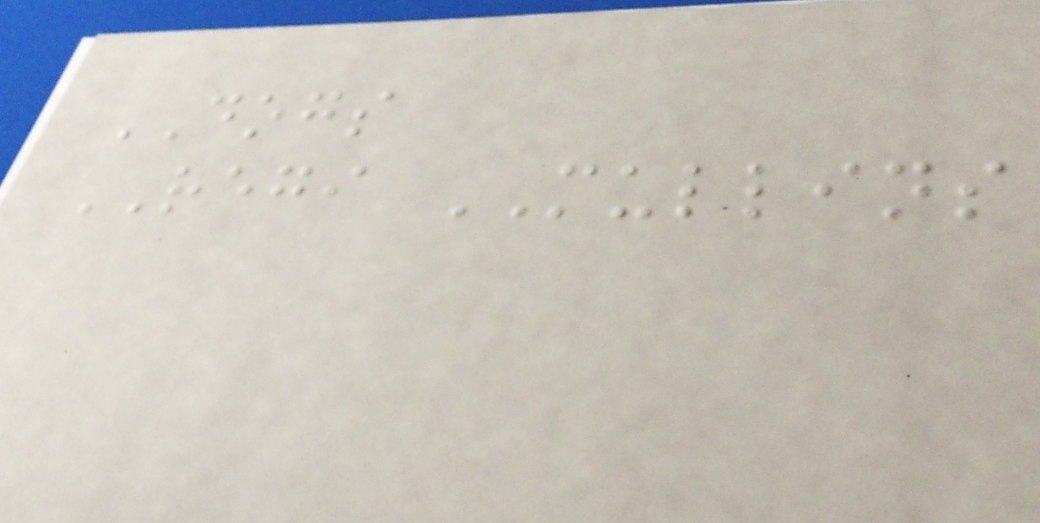DOGS
REGI MULLINS
